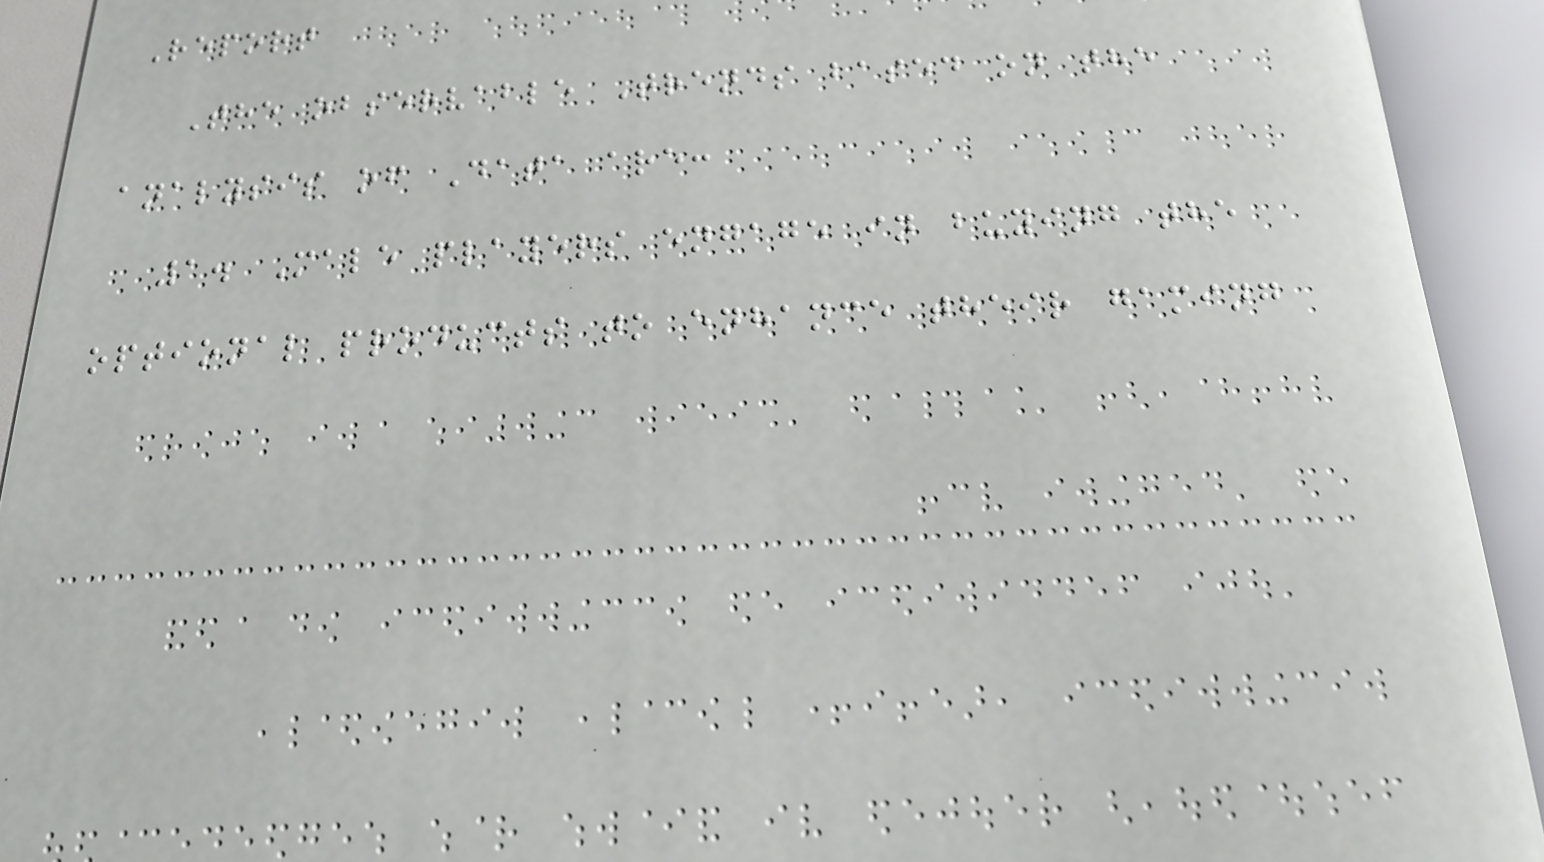Report
The observable Trends based on the
analysis of Data are:
1. Male players engage in buying the
optional products to enhance their gaming
